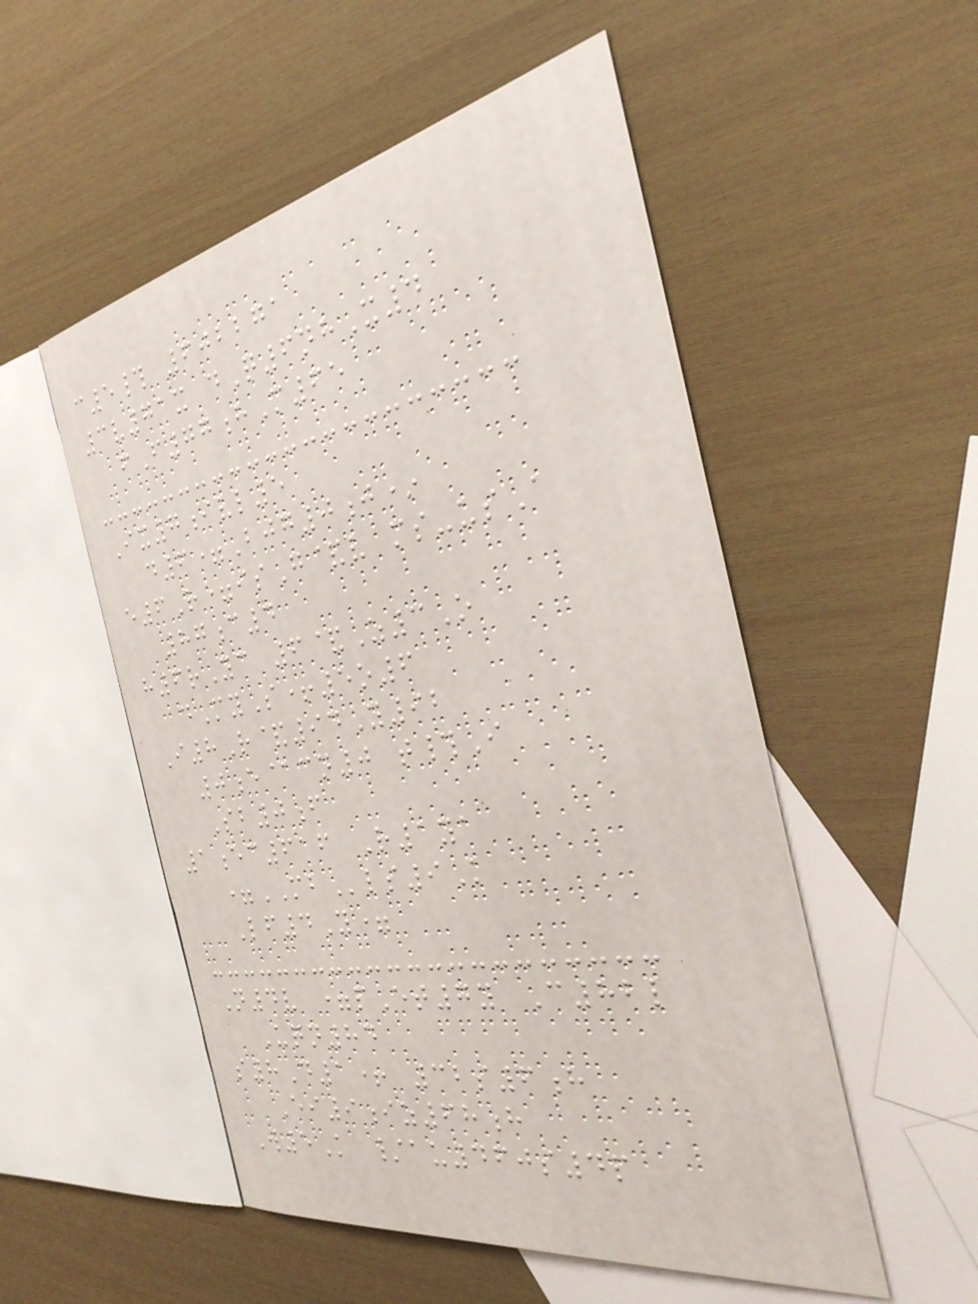c5# 602271
3v71x dQ6nhX4
fF77hM65
Ix7ivl5
d6=Bjg0j*
e6R=isG&v ms-usA
87c4
h6rYc 6&Z3O
dMyS+5o6
I8R&94Y92
0e@cn0 t#I
Sb0f
1ec616 R1ya
=MBls9K
Lf4Y=
N4v =pEt7y C82l
Uqn84
s8D1+ 32s6h
Ei9iz68h
W5K /au460s4p
